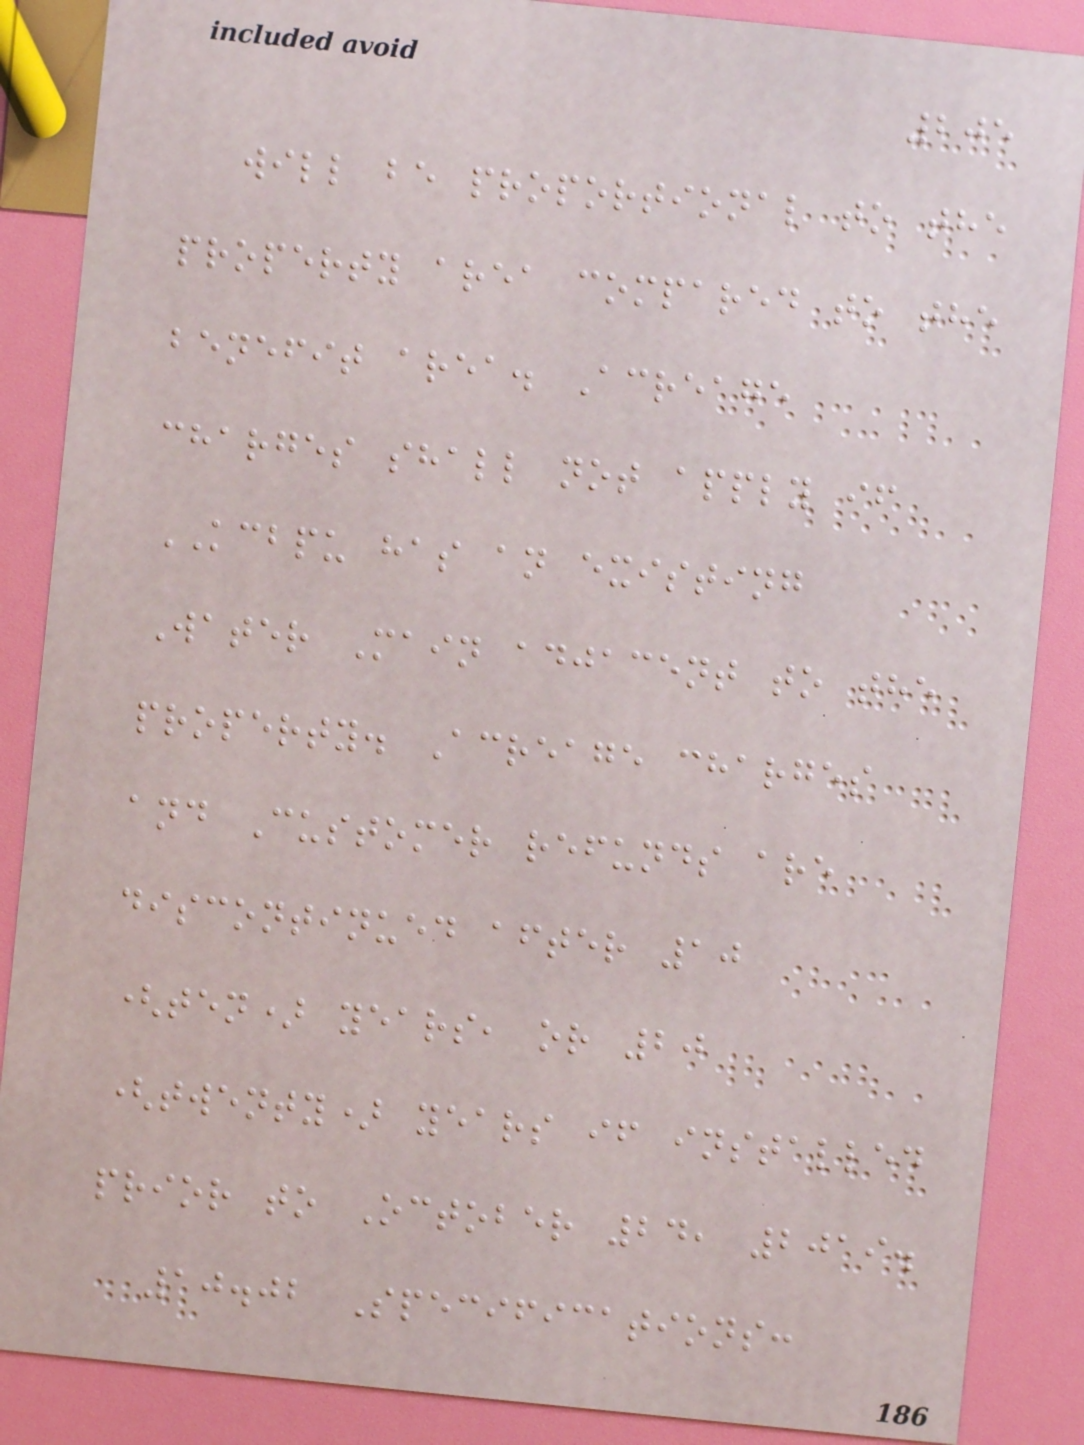205
will be proportional to the
property area compared to the
benefit area. Acreage
charges shall not apply if
KCBPU has an existing
Water Main adjacent to the
property. Acreage charges
and Customer refunds are
discontinued after 10
(ten) years, or 20
(twenty) years if installed
prior to October 24, 2019.
10.02 Specifications:
